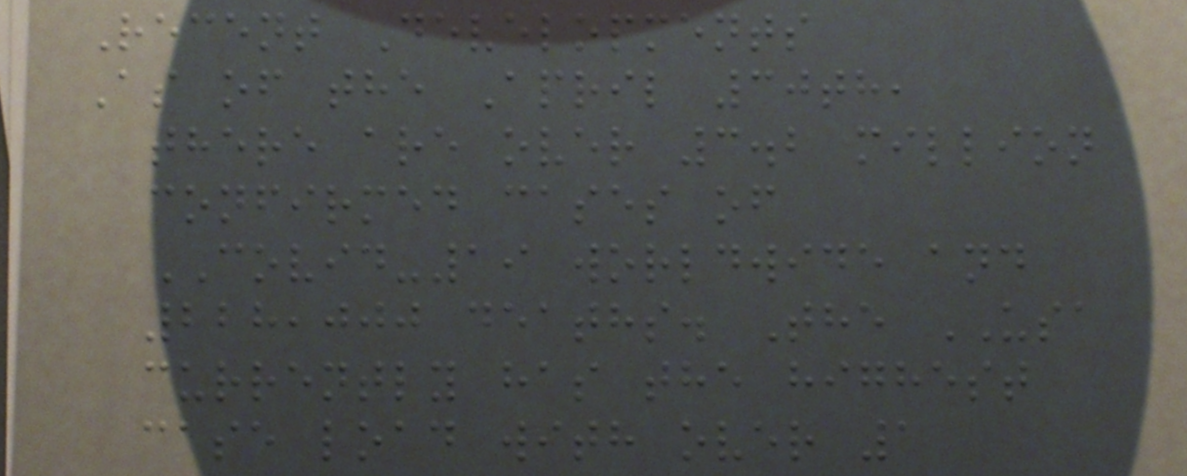Recent Developments
As of the April 30th,
there are over 3.2 million
confirmed cases of
COVID-19 worldwide and
228,000 deaths. The USA
currently has the highest
case load with over 1
